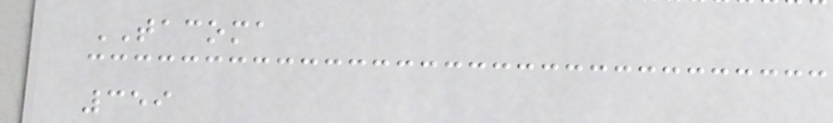TACOMA
359
